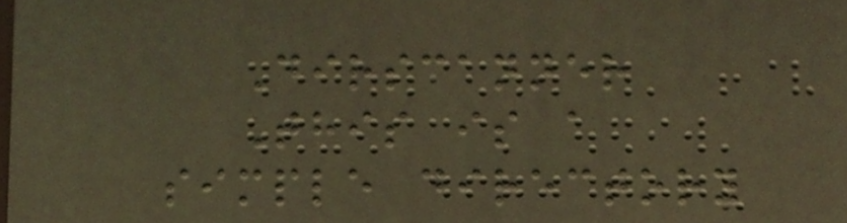Dirscanner
This is a
simple directory
